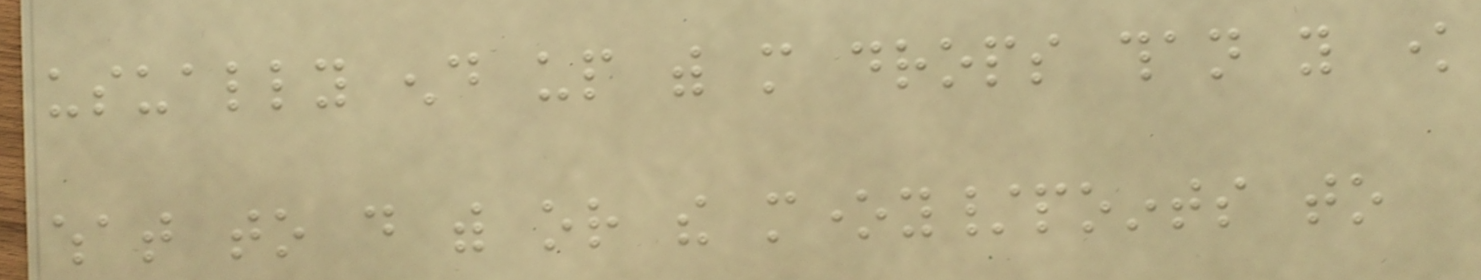usually end up with more drops than you know
what to do with or the money/points to
